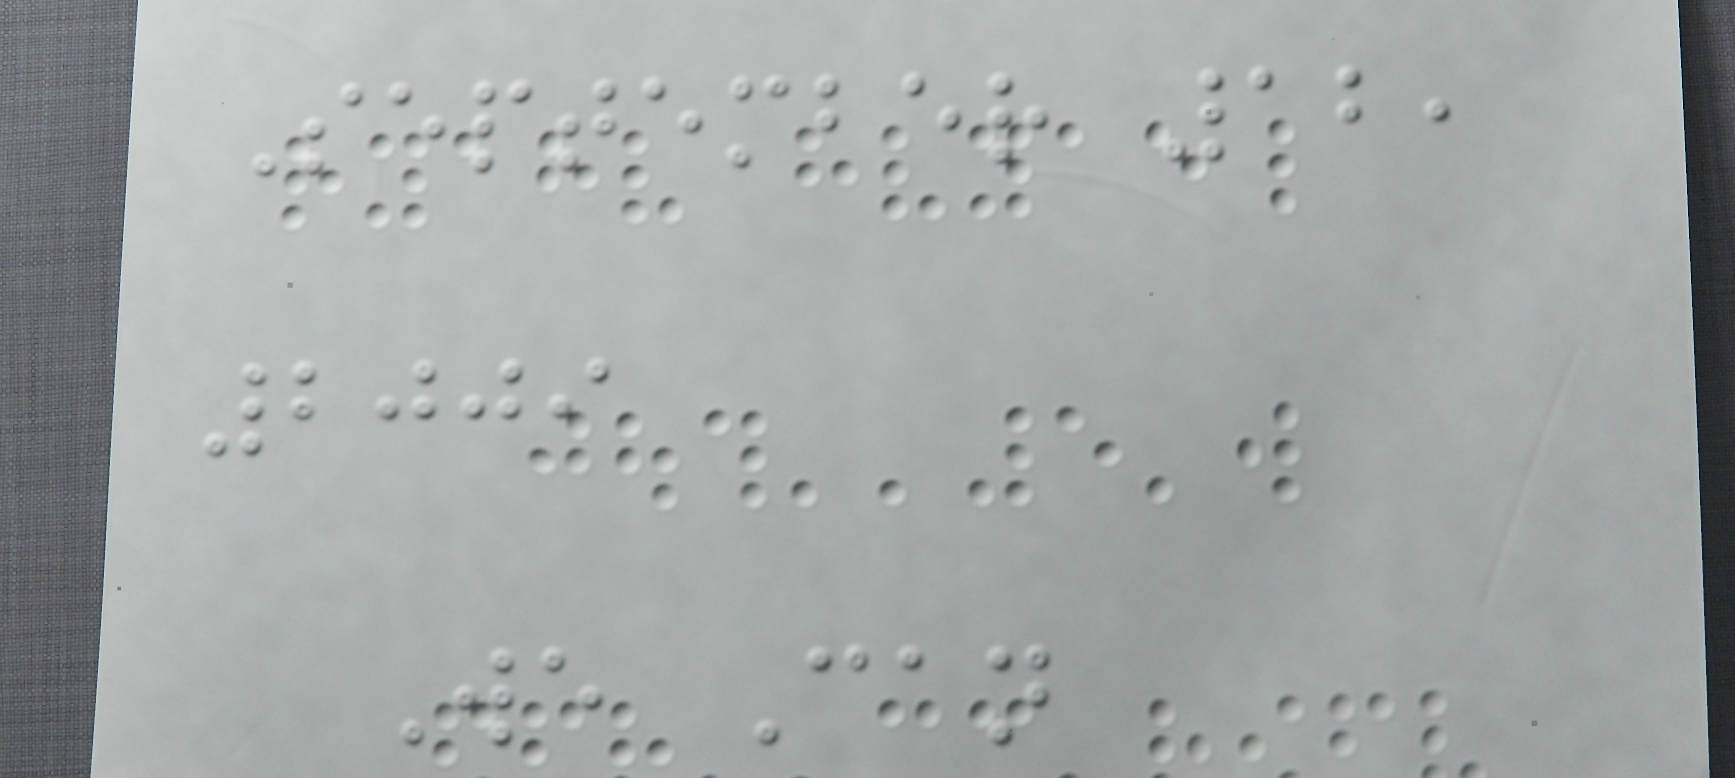September 12,
2009
We Can
